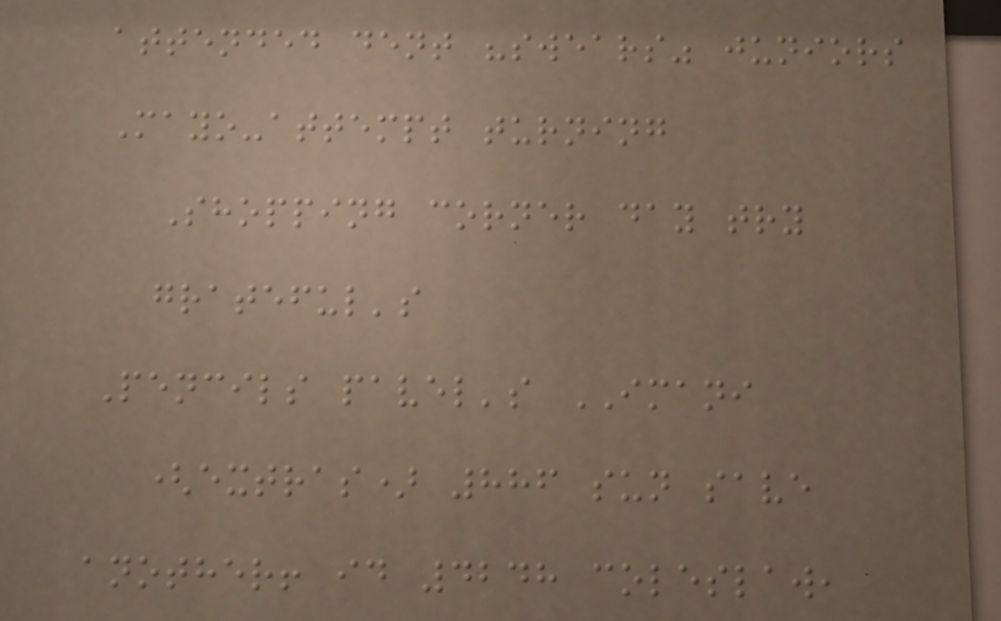attended dent "swears" juniors
Mayo-attempt turning
Shopping corner day try
grateful's
Pencils pavel's IMANI
(extras) 886 sun save
another! id 4248 coleslaw,
